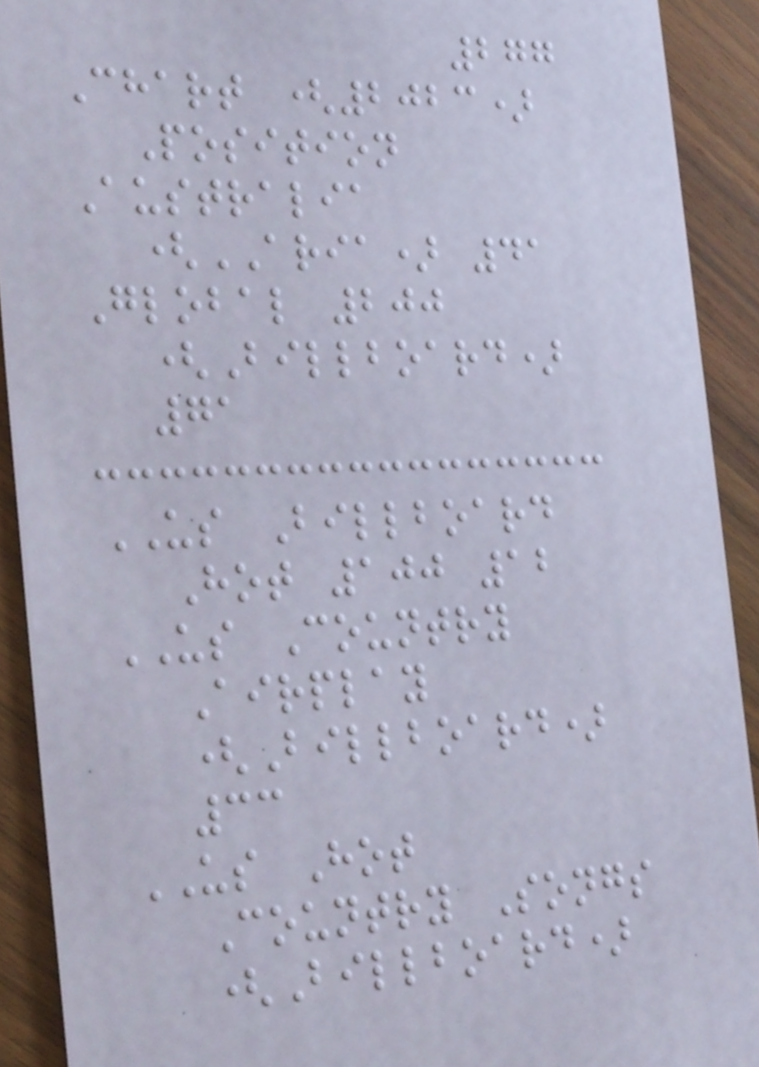277
Chart (2023)
Position
Australia
(ARIA) 41
Global 200
(Billboard)
71
US Billboard
Hot 100 12
US Country
Airplay
(Billboard)
33
US Hot
Country Songs
(Billboard)
